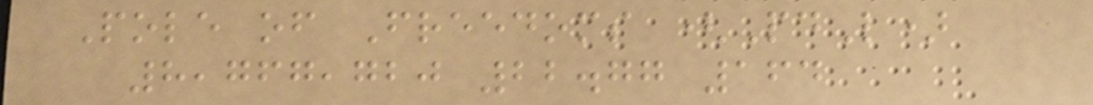Pole of Freedoms (PdL)
8,767,720 22.77 164
